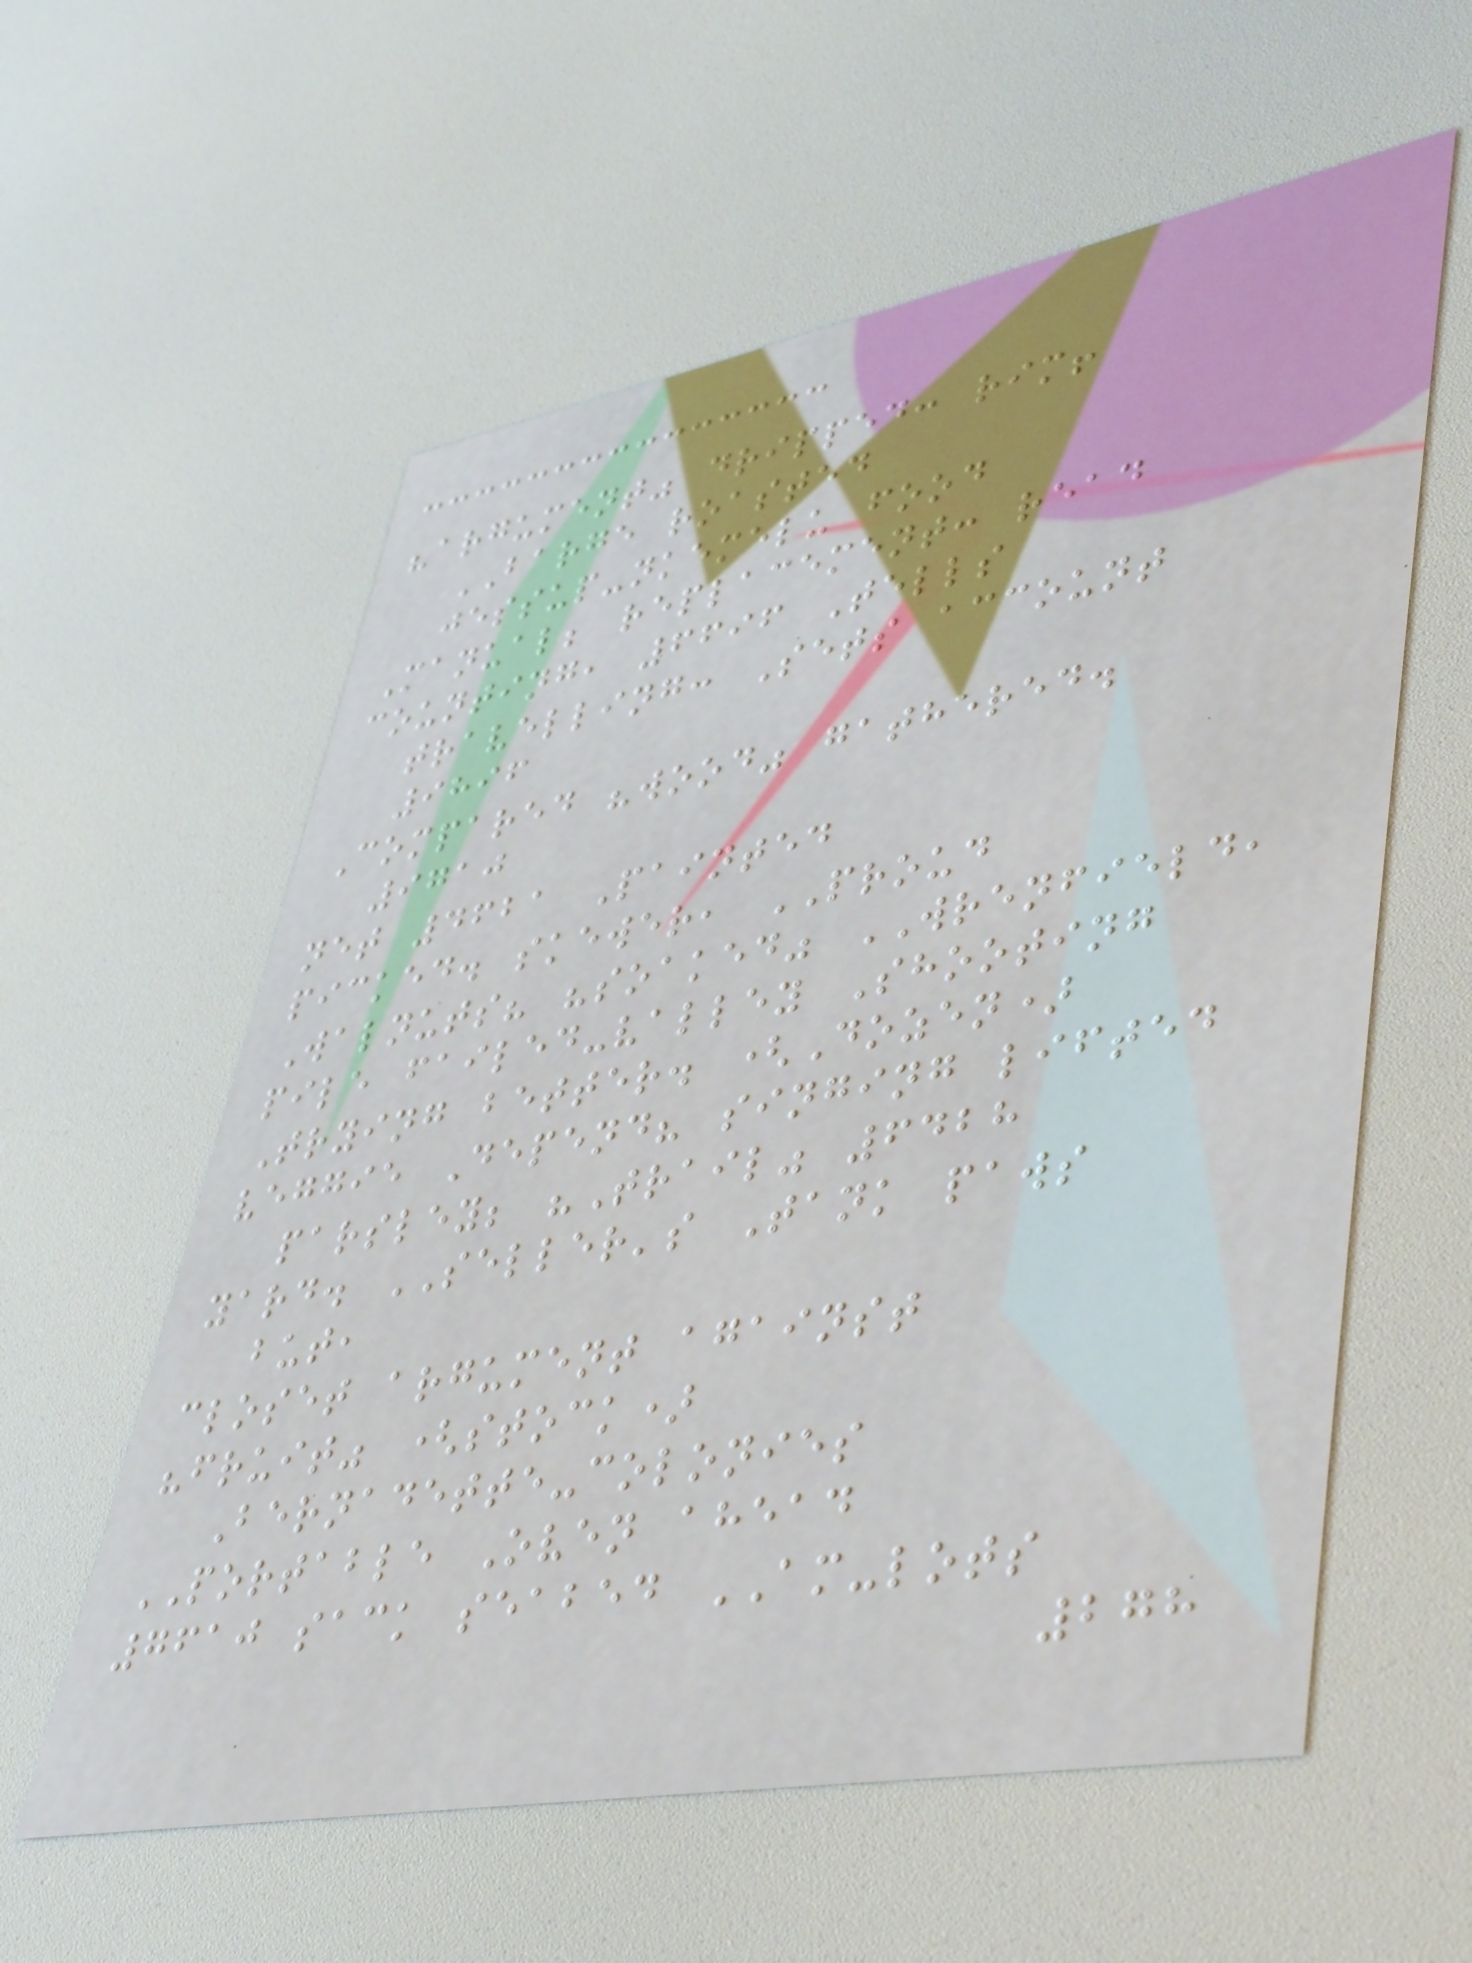"argument" dripped: rim!
BARGE roasted
jessup-nkemelu food
Manual; replacement: read
counting, 6696 Tells
travelling: Sets account
9896
Compared "wood" gathered.
9710
net 4621 Painted
picked. skewer, PROUD
Walnuts? "soaked" WRENFIELD,
pile failed-valley Shooting
Trying better. (Dozen)
veggie Depend? singing lifted
parsley; "Trail" 6428
yard. SELLER's Tank paws
but,
closet argument against
"fruit" (stock)
Bernadette-colonies
PORTABLE Oven ahead
7610 sack seabed AM-lots
278
